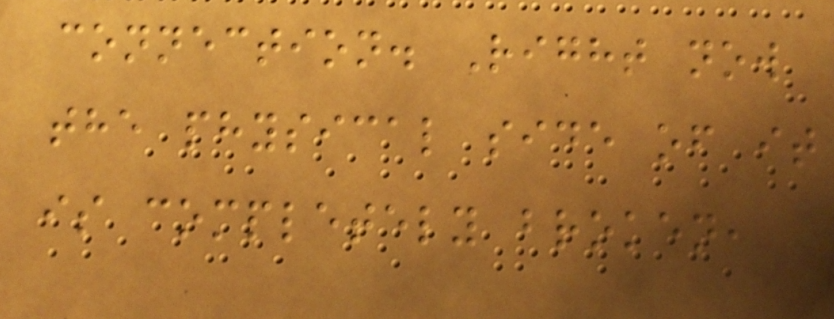connection. Right now
the physical side of it
is completely broken,
